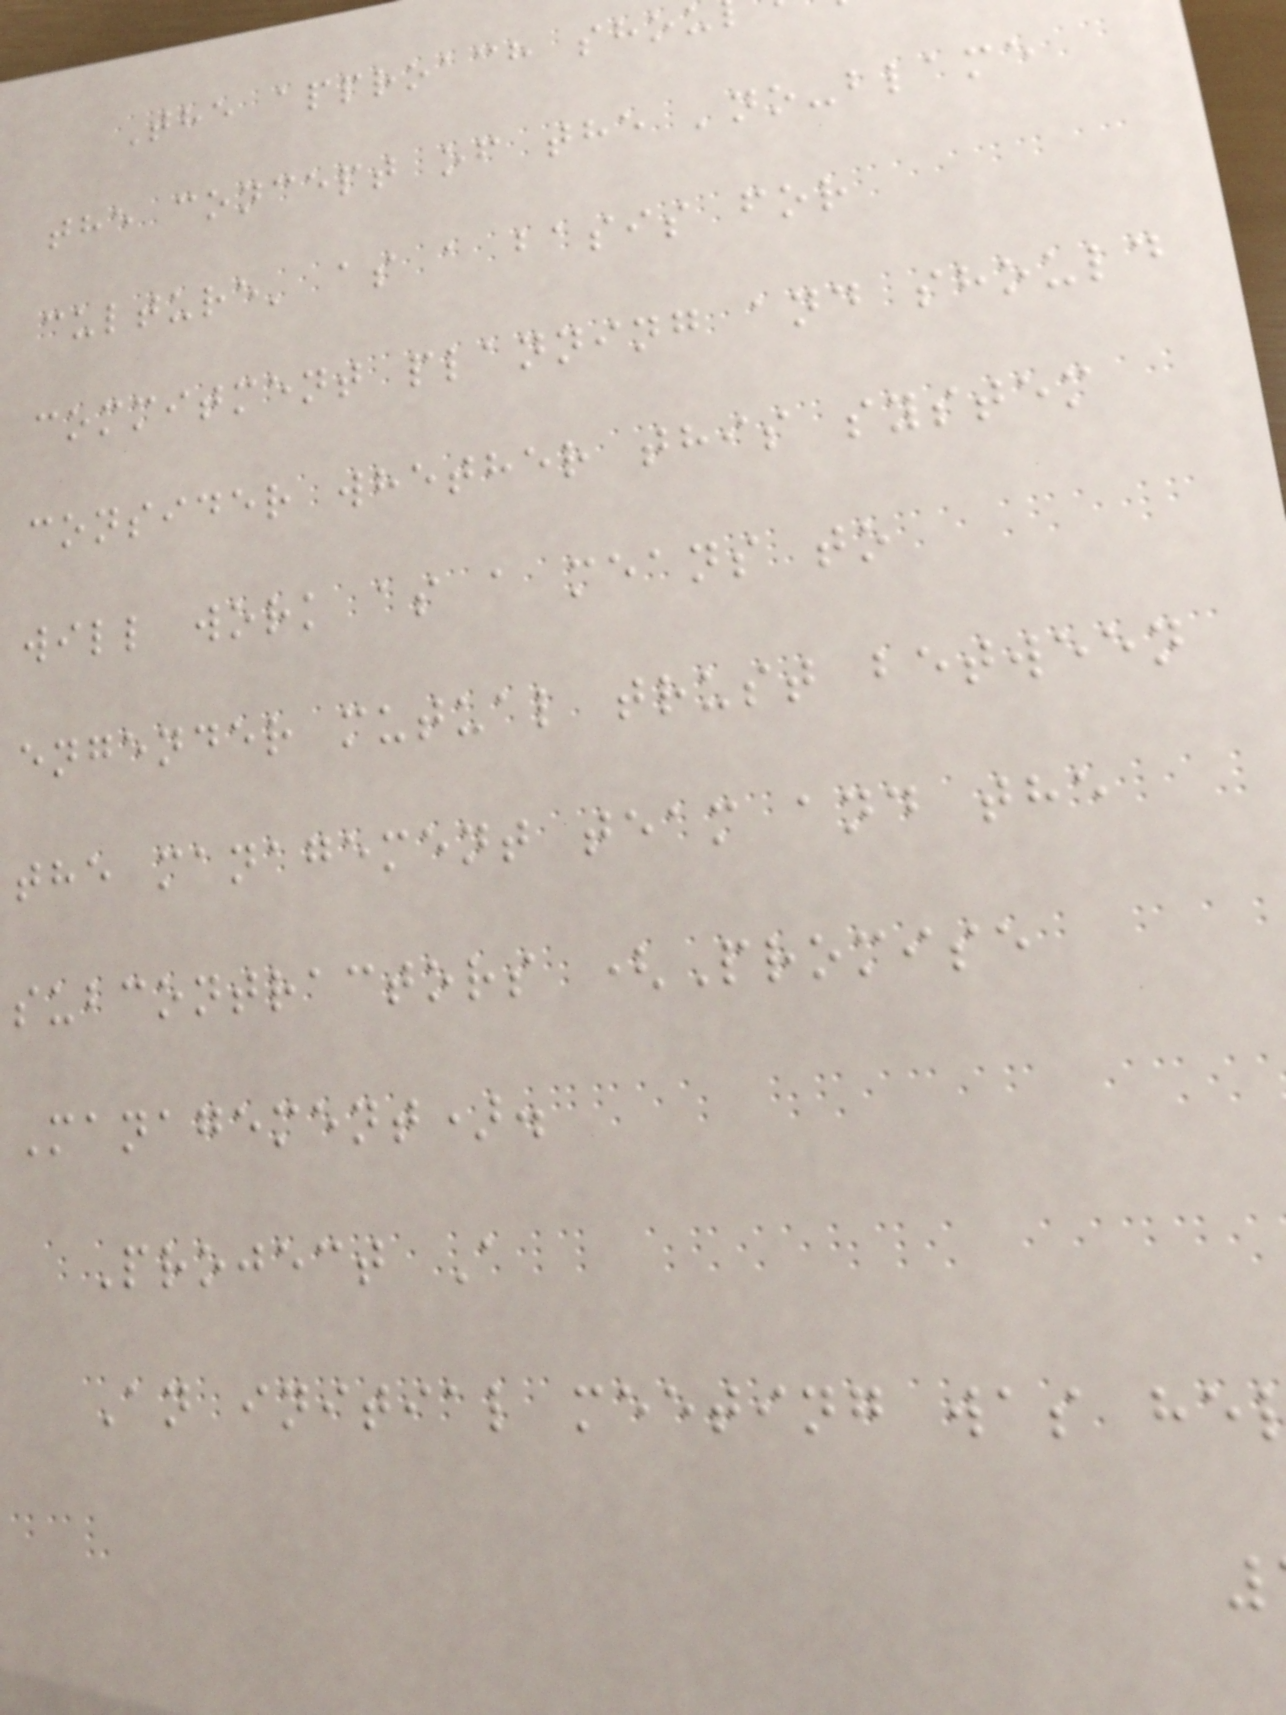The approach shou
the concept of the 'no-blame
culture' as a basis for
commitment planning and should
consider whether this system
will work as a means to
engender mutual trust between
the management team and the
subcontractors (Promise
Management).
Project A
An initial meeting was he
